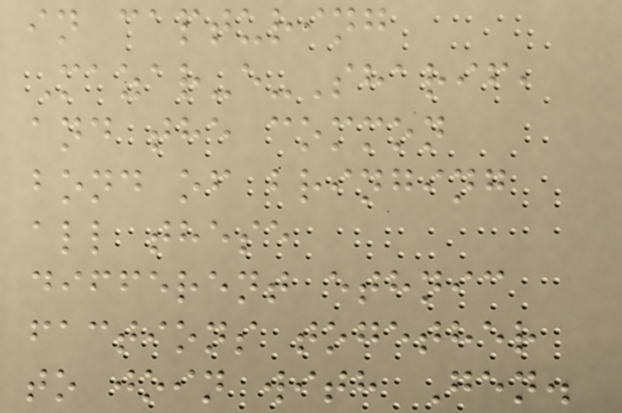in capturing
Mazar-e-Sharif,
and the common
bond of bringing
all these
different ethnic
factions together
to join with Gen.
